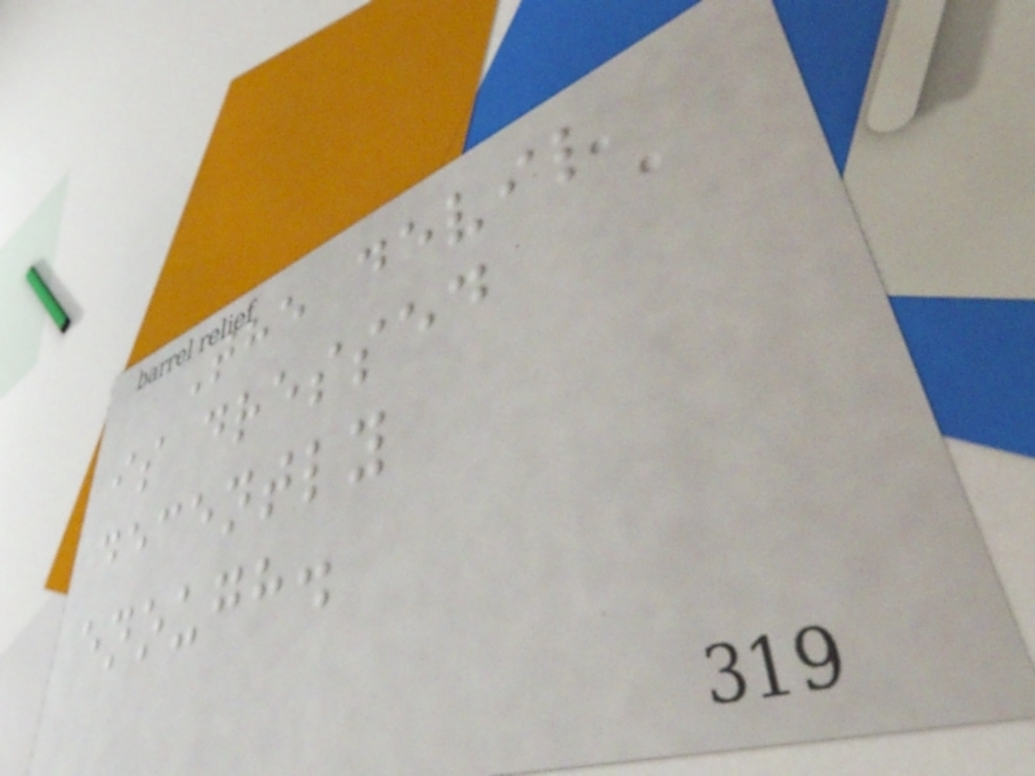The devil
is dressed
decently
enough.
